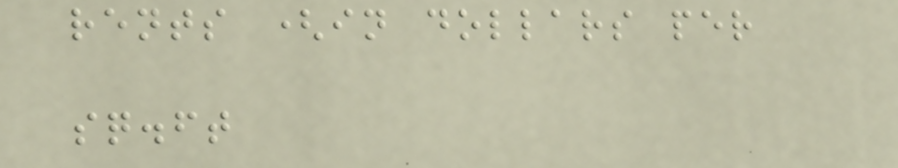rents (in dollars per
sq.ft
